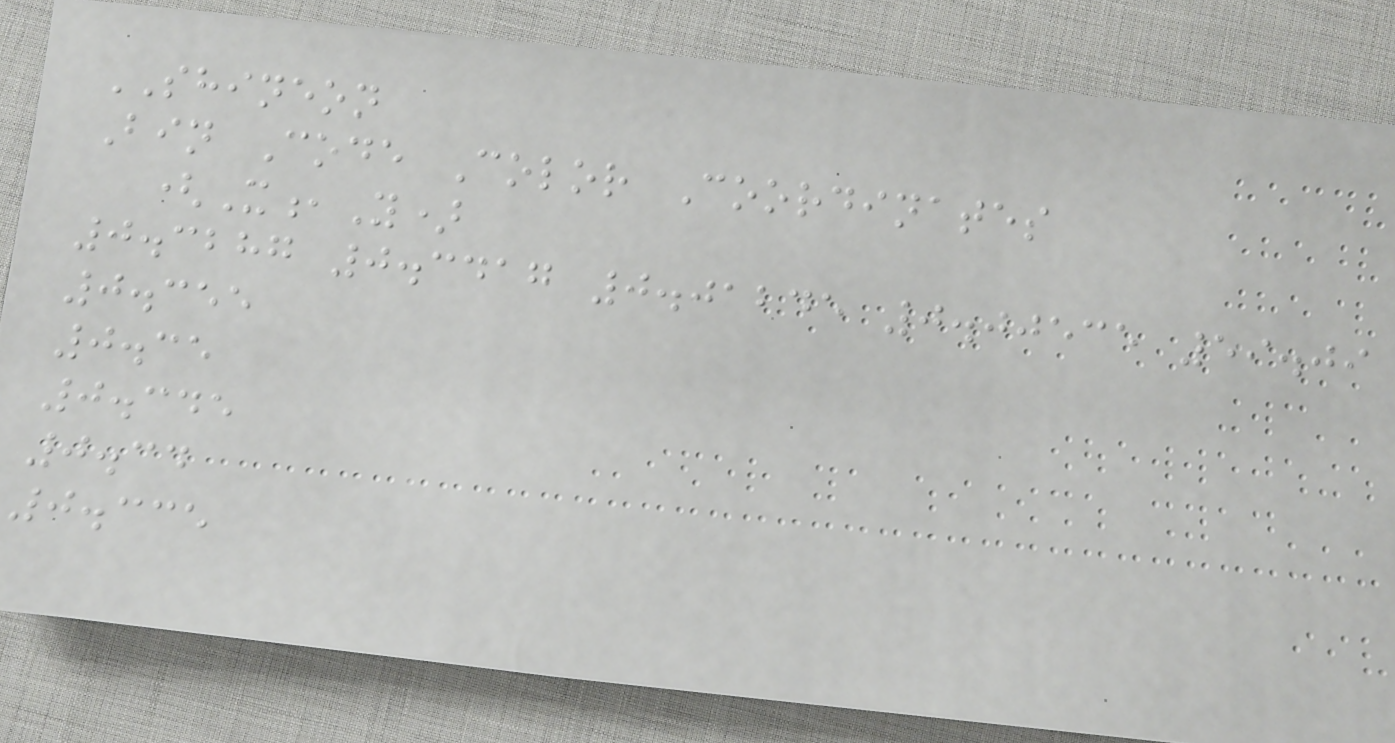SHINEON
Bin Code Color Coordinates
(X,Y)
0.3287 0.3417 0.01245 0.00535 59.09
0.355
0.35
0.345
0.34
0.335
